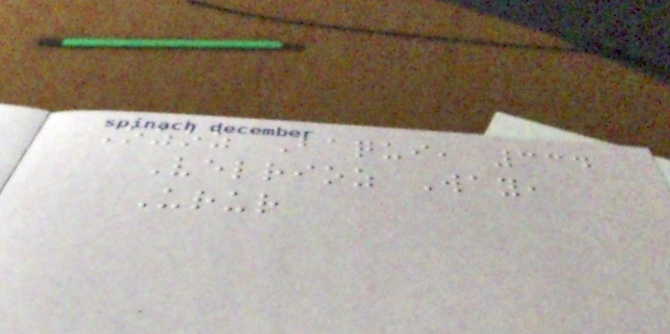Ozoz Baqui, 334
Velrioz Way,
Urur
